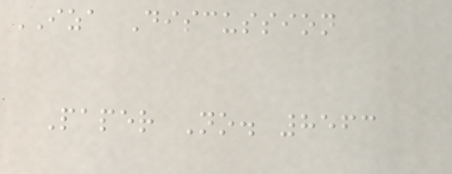IZA Discussion
Paper No. 8563
